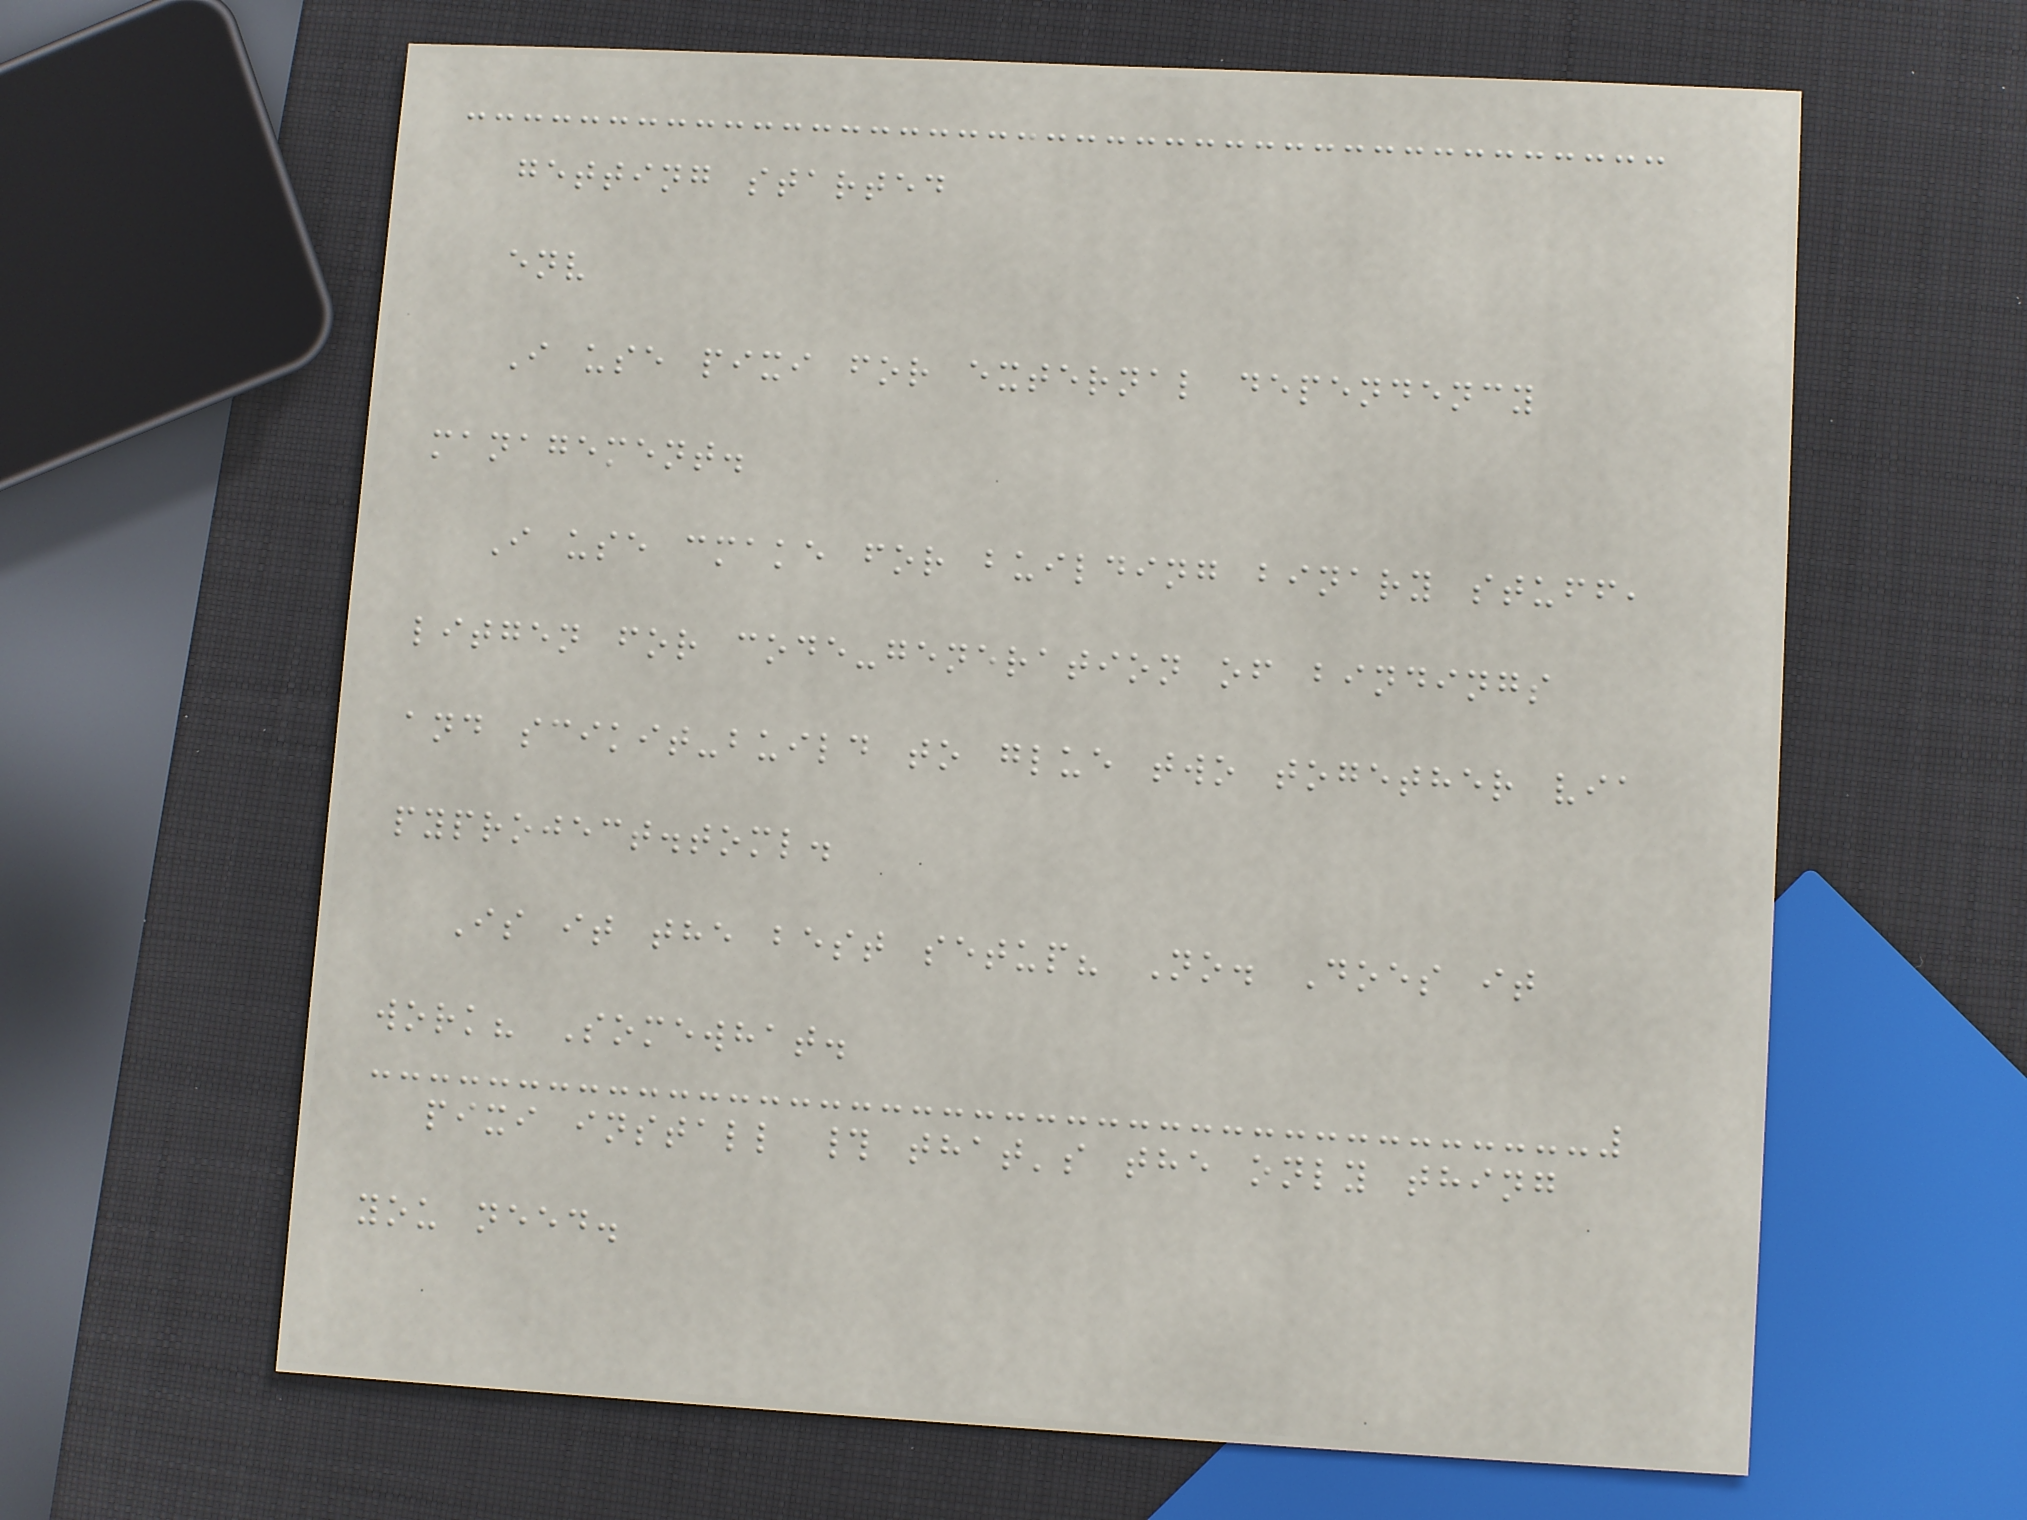getting started
env
I use pixi for external dependency
management.
I use cmake for building binary stuff,
litgen for code-generation of bindings
and scikit-build to glue two together via
pyproject.toml.
Is it the best setup? No. Does it
work? Somewhat.
pixi install # that's the only thing
you need.
